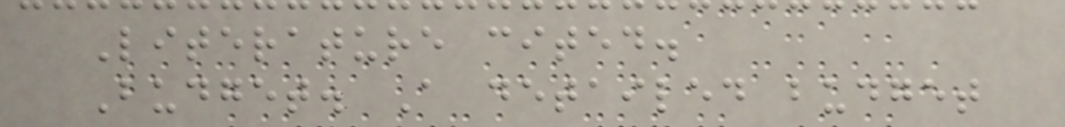Literature cited.
Budget. A detailed budget
